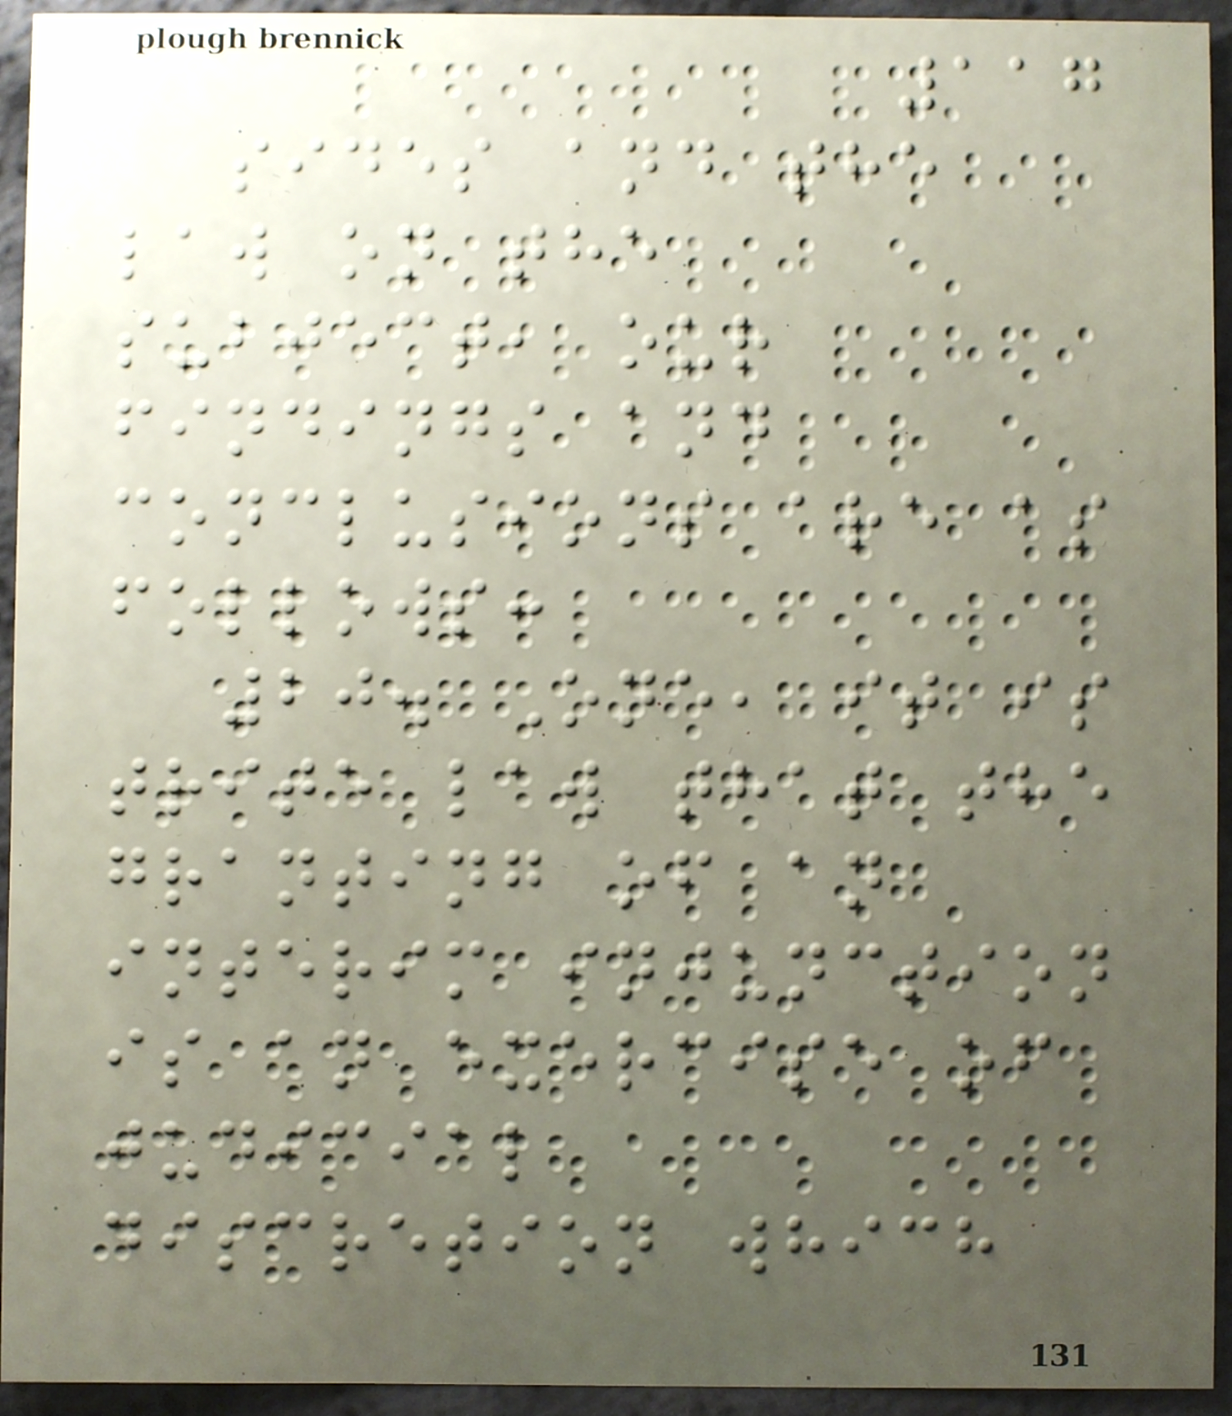117
sides and the
law on the
subject, our
findings and
conclusions are as
follows:
20. One, it is
trite law that the
granting of an
interim injunction
is an exercise of
judicial
discretion which
